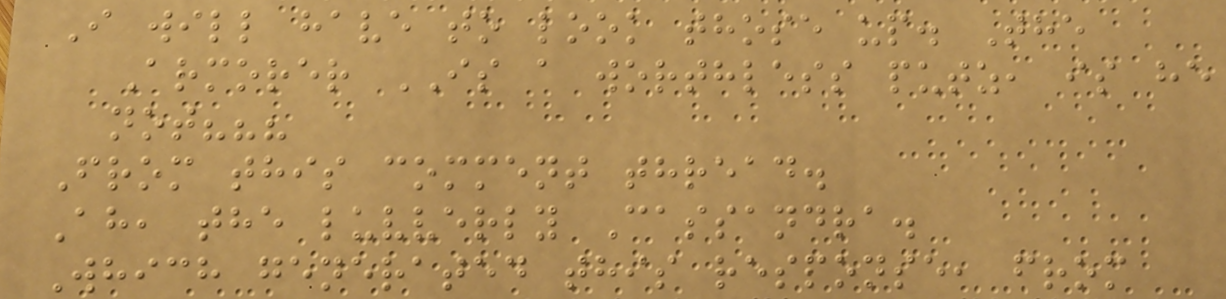I will have to look those up. The
Armorer IS a worthless putz, is he
not???
From this comment thread.
Ah, the luvverly Cassandra.
Which generated this response, from
